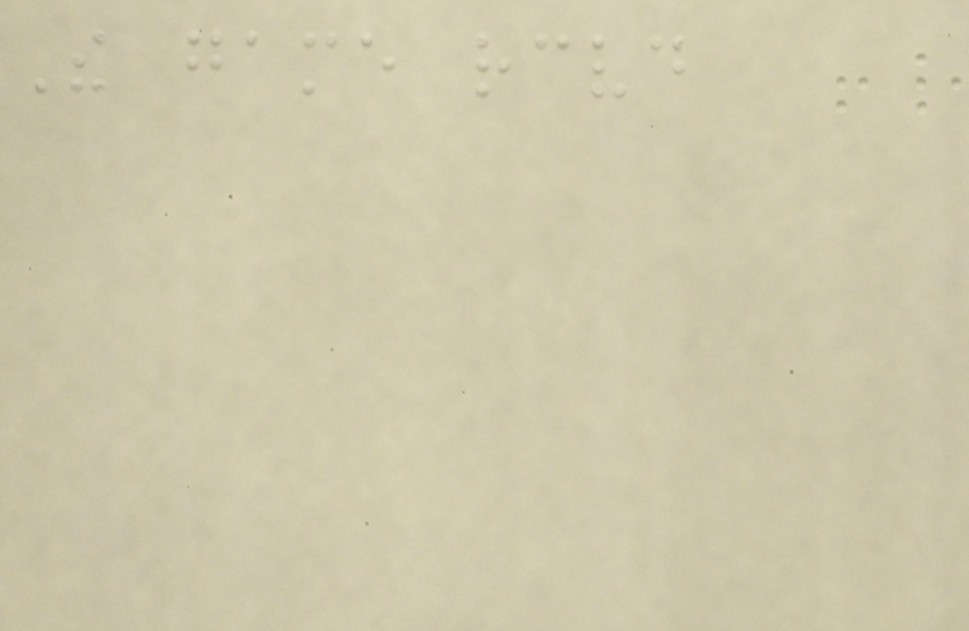The game received
